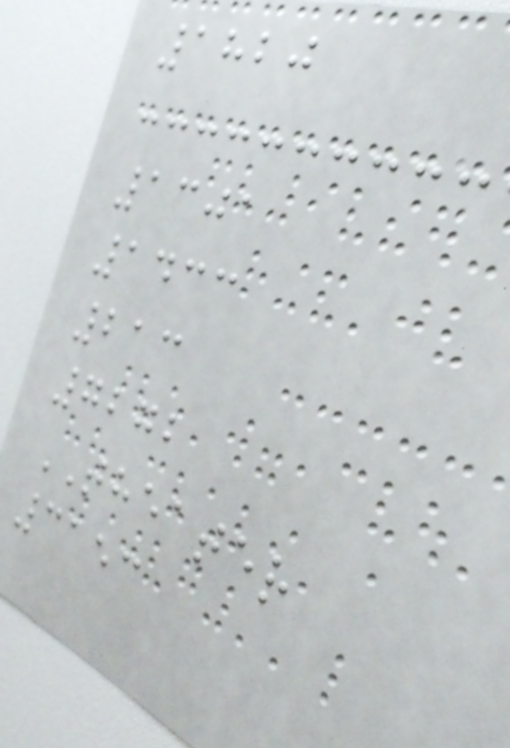1820
1301
1433
213
7272
THEATER
3153
